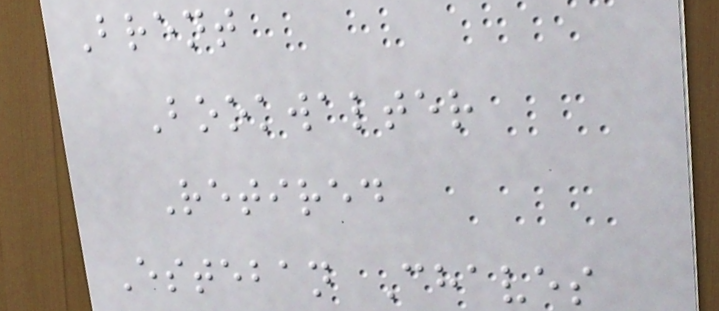Brent
Bookwalter
Retired
Esteban Chaves
